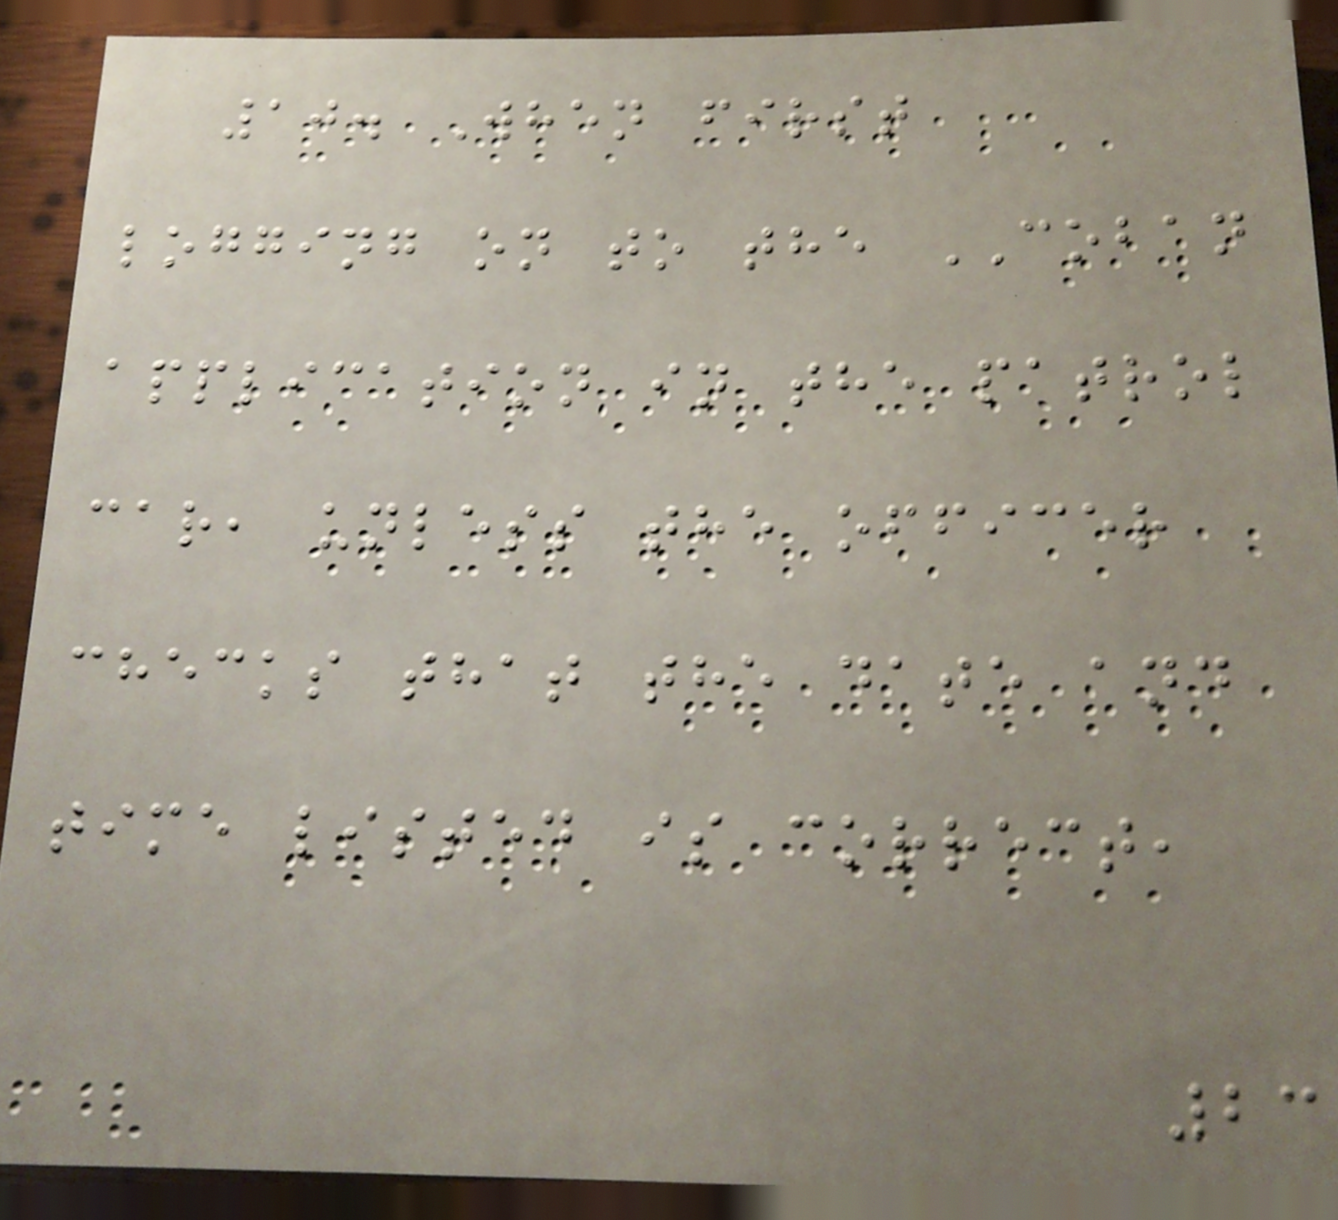10. When first
logging on to the COBAN
application in the patrol
car, unless the officer
checks that the date and
time listed is correct,
23
